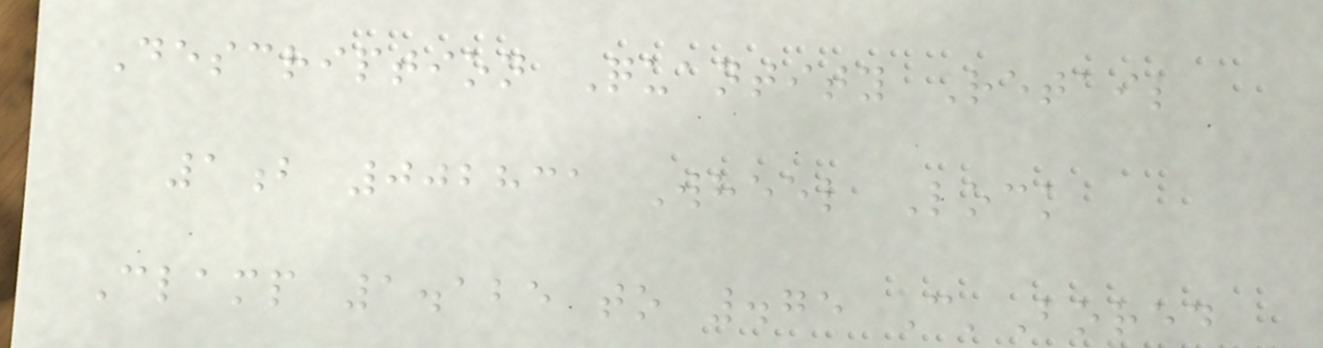Description Quantity Retail
1b 002831 Wheel Lock
Clamp 1.125 to .75 C'Bored
